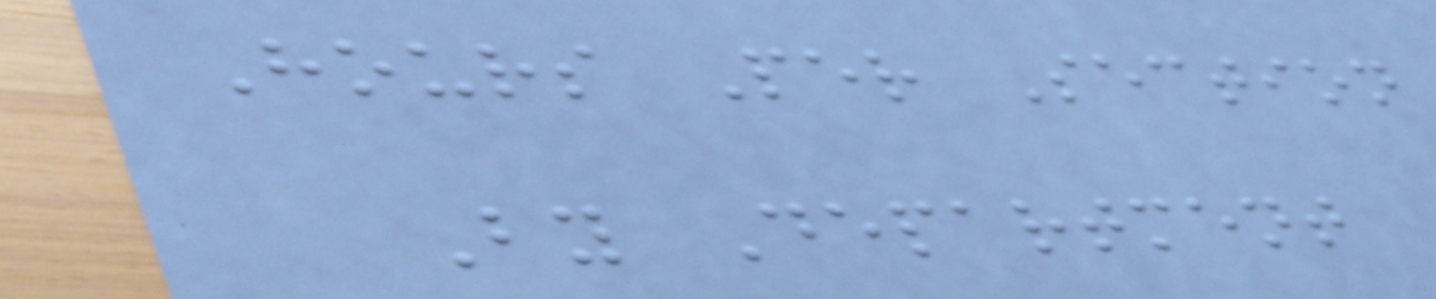Hours Per Section
By Department
